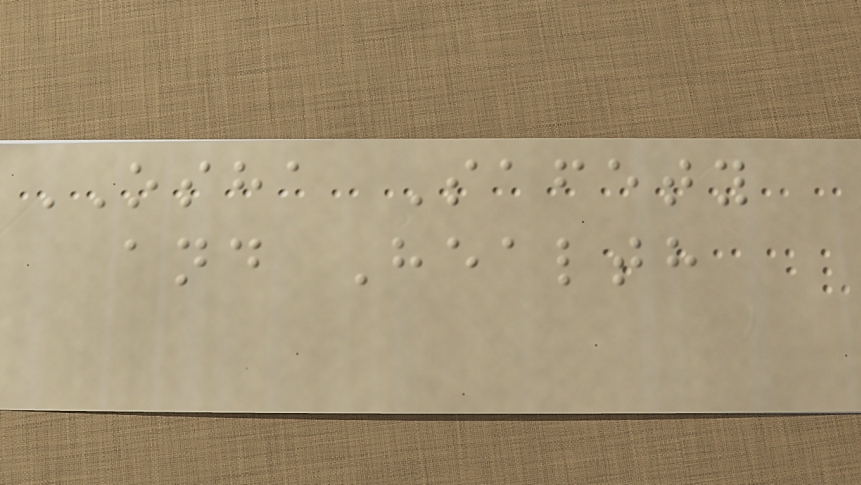OSHA Safety
and Health
